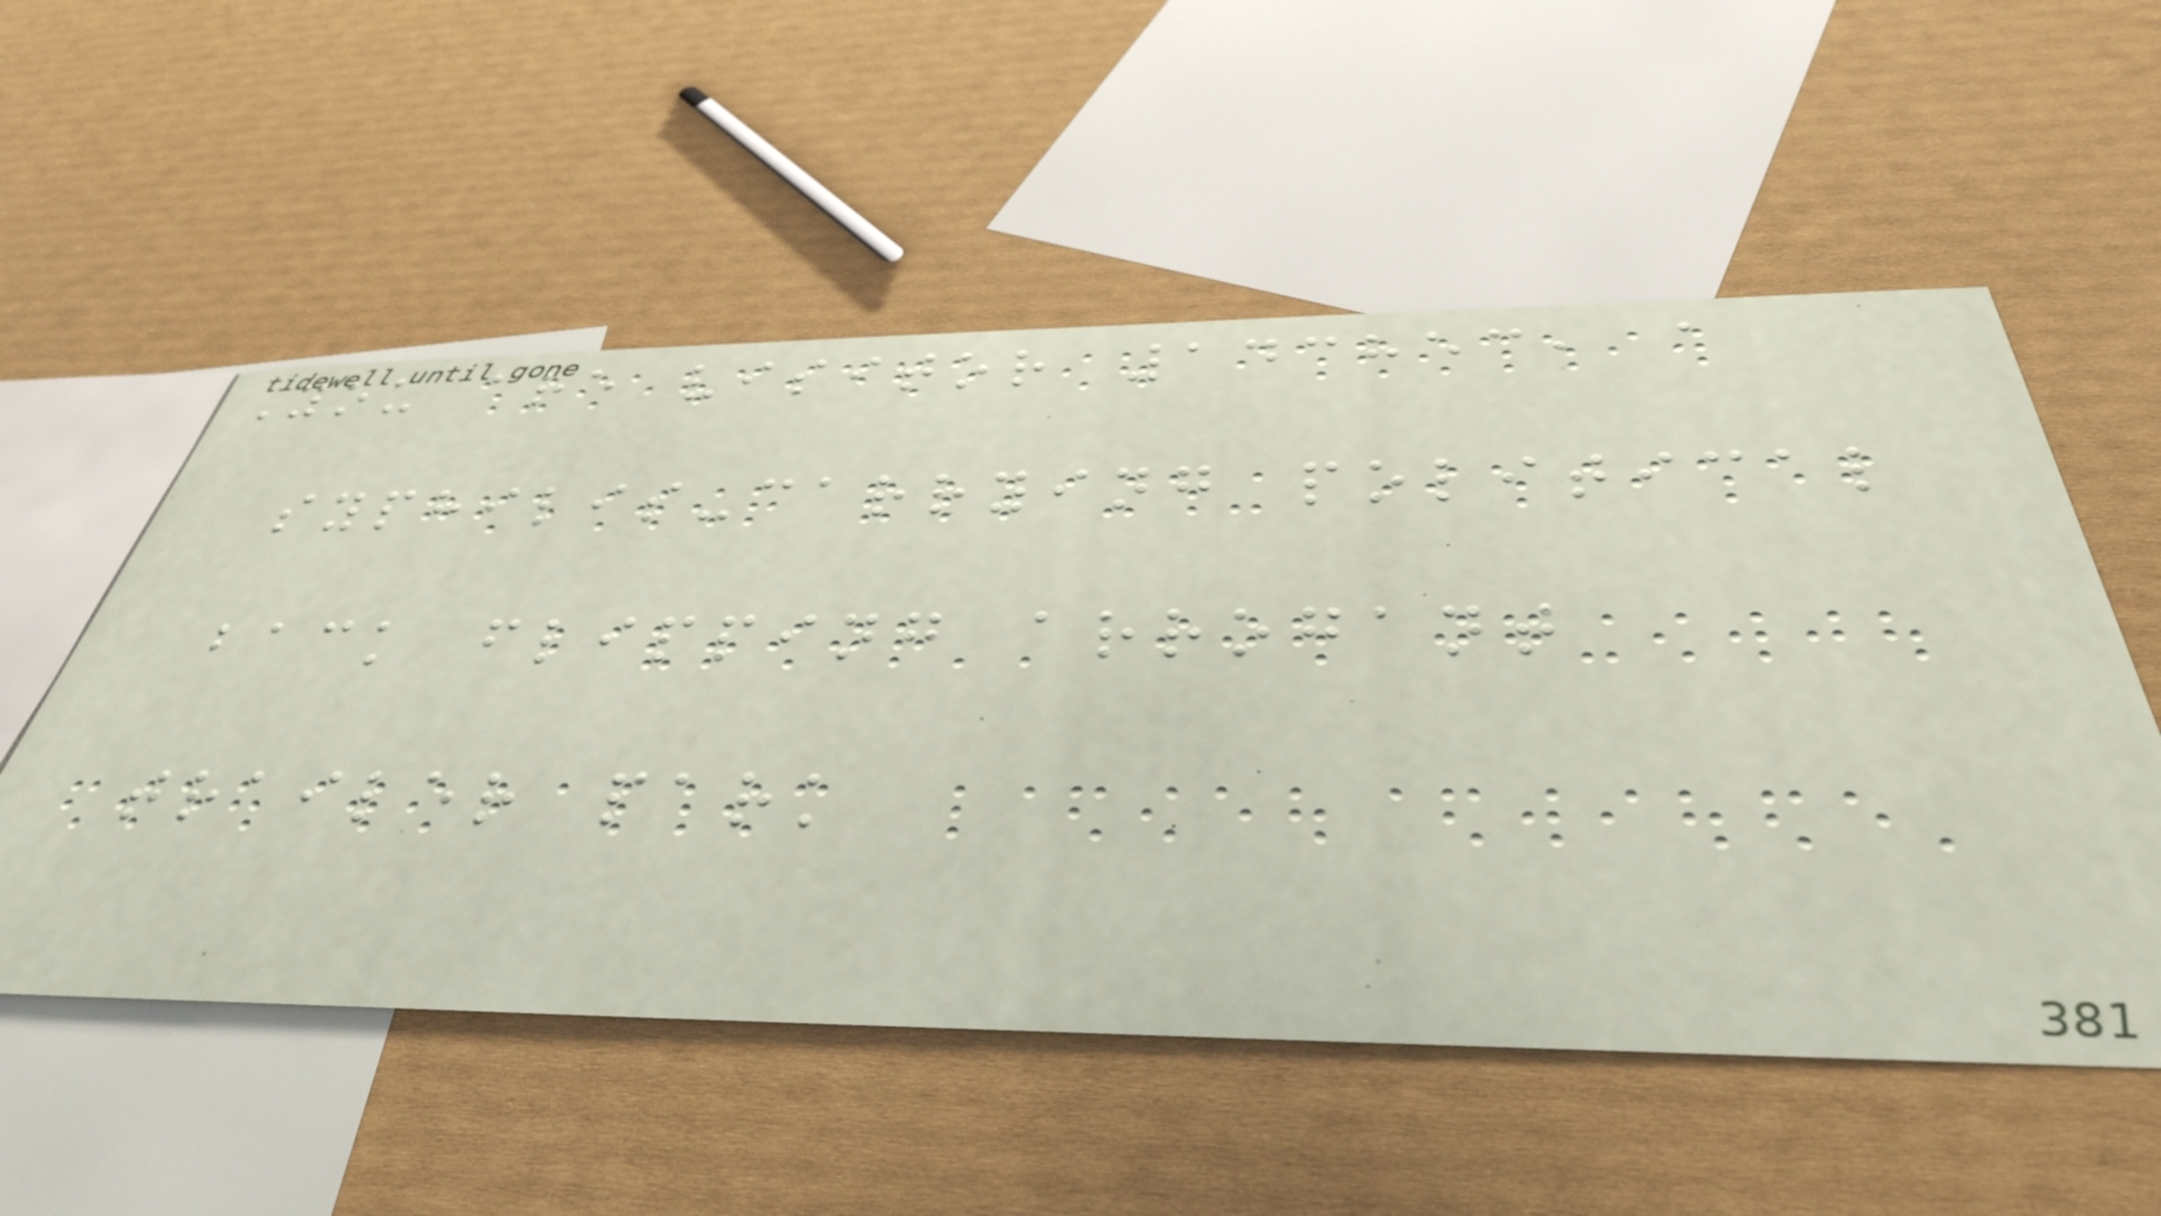You are visitor 143853, a
syphilis-carrying political
back flipping arrogant
trailer park
